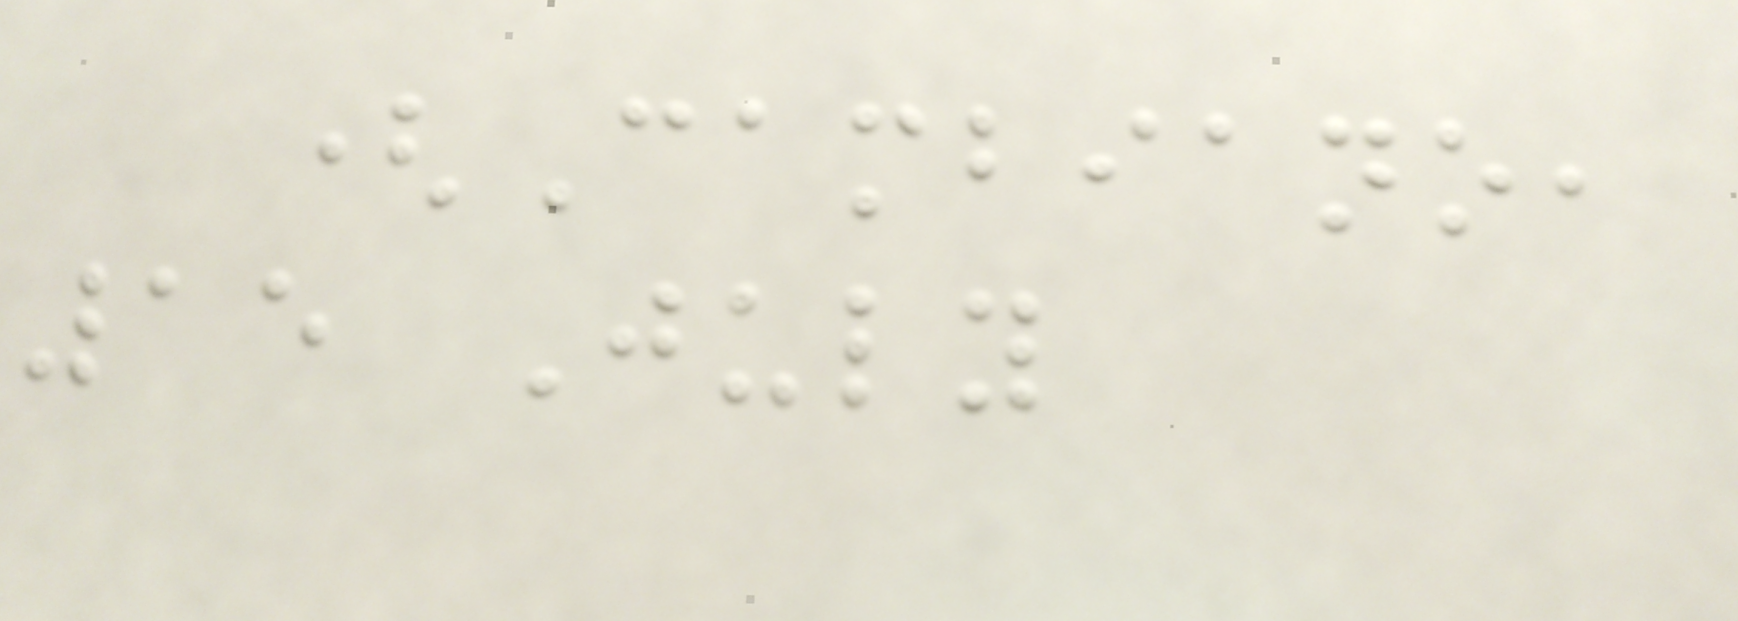(Cambiano,
15 July
